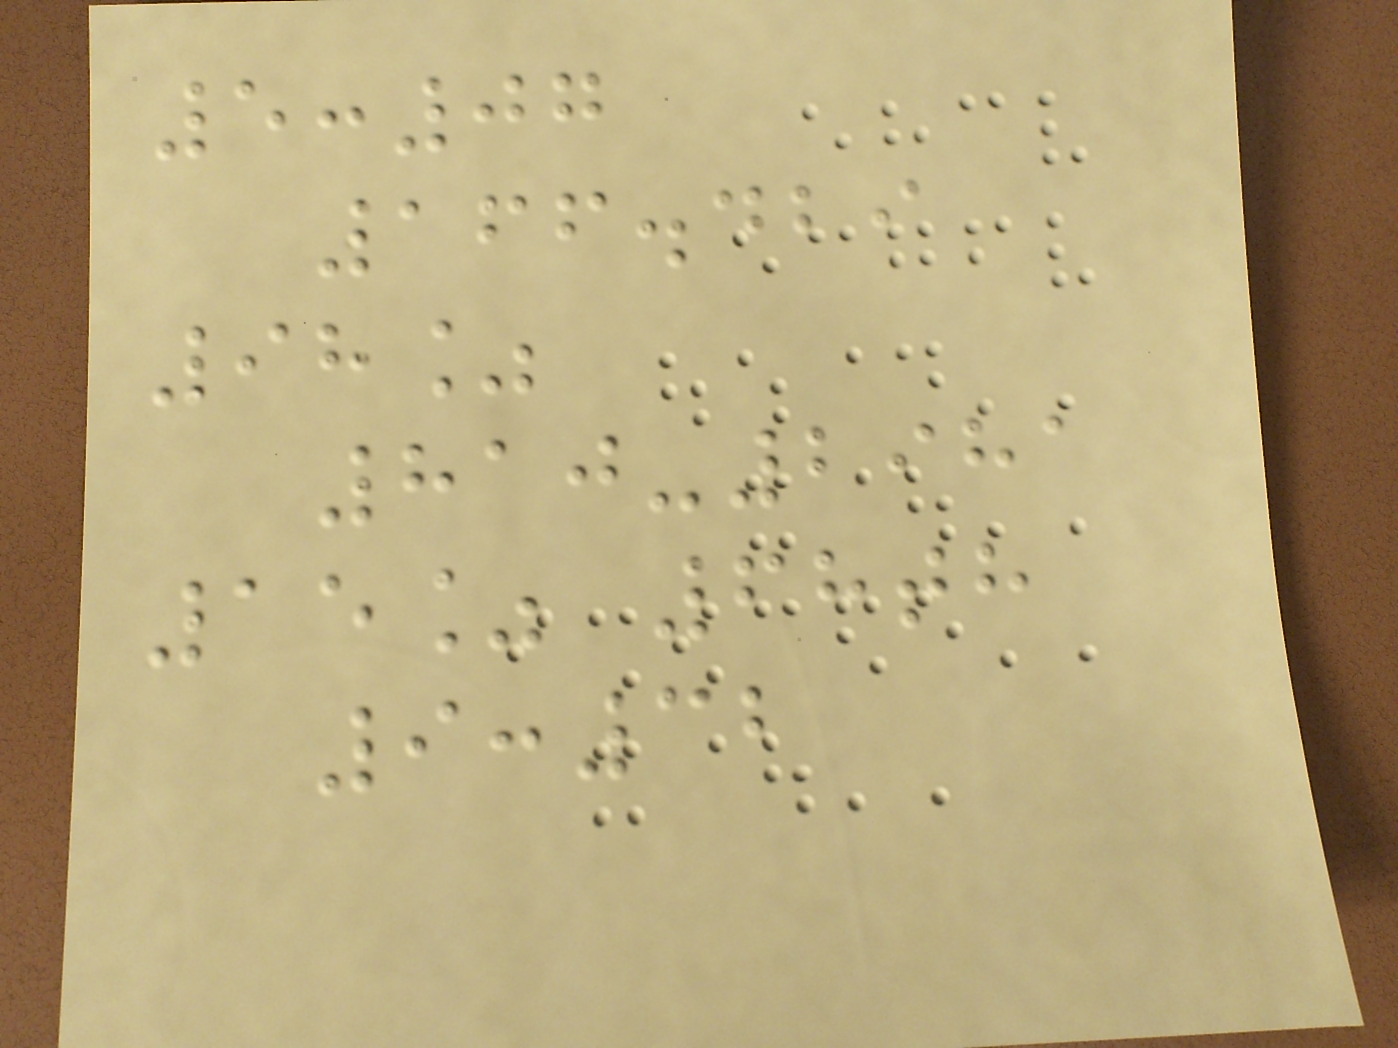5:07
166.429
98%
810-2981
15% 68th
9:32
